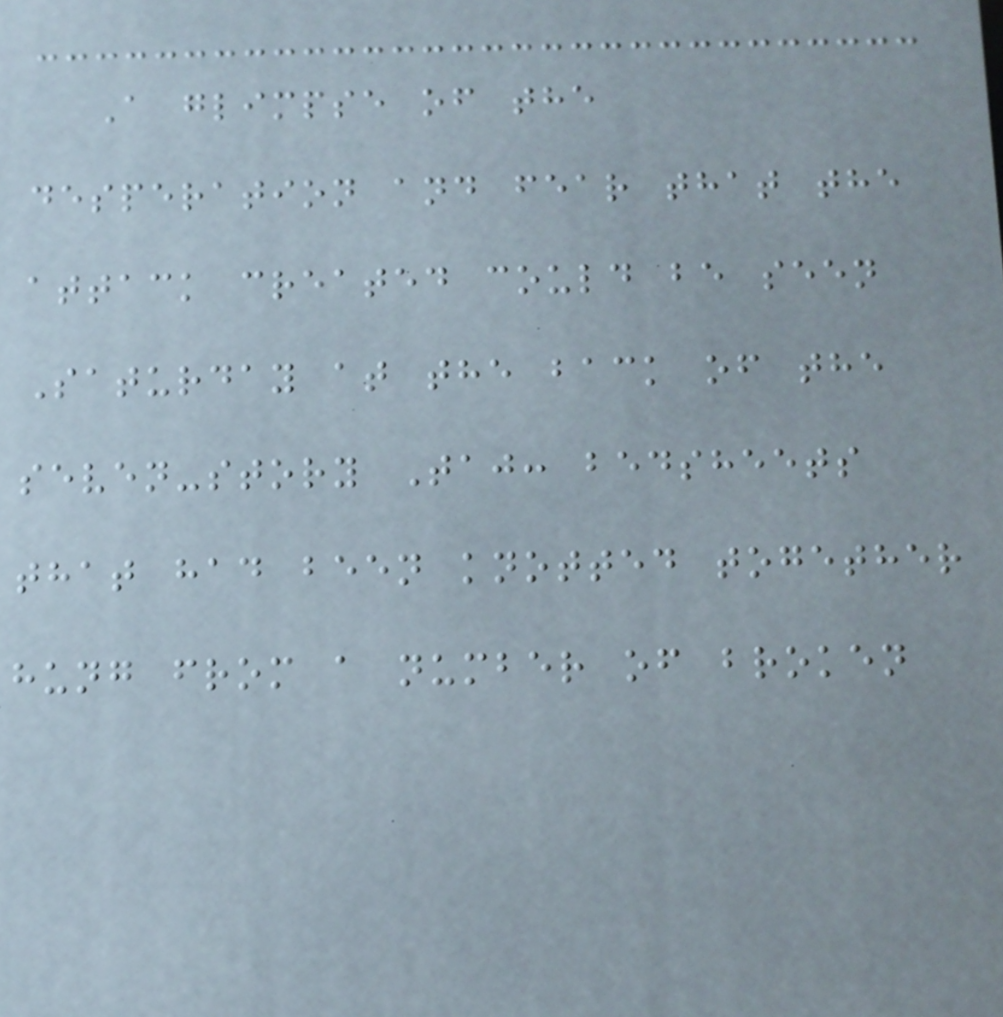A glimpse of the
desperation and fear that the
attack created could be seen
Saturday at the back of the
seven-story Taj: bedsheets
that had been knotted together
hung from a number of broken
